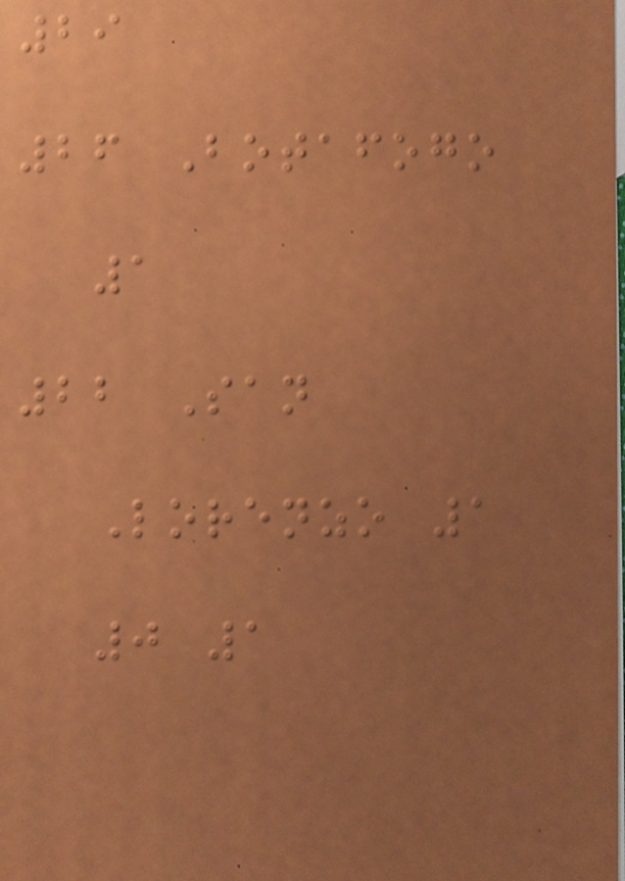29
26 Botafogo
1
22 San
Lorenzo 1
0 1
